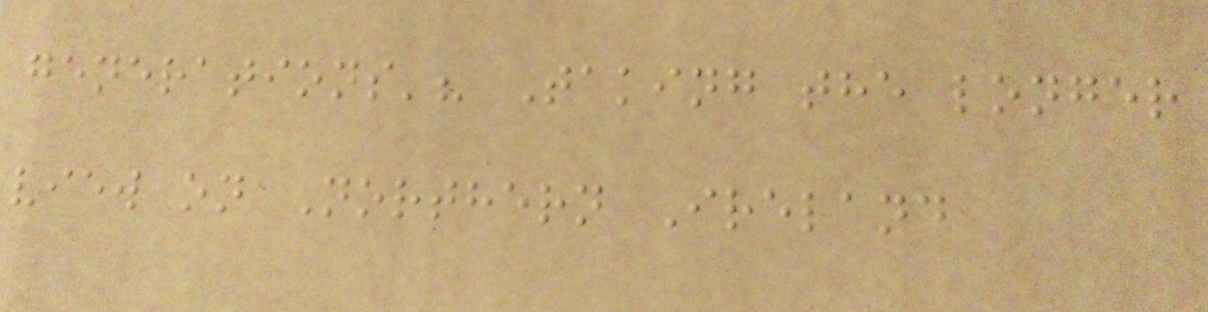generations'? Taking the longer
view on Northern Ireland
